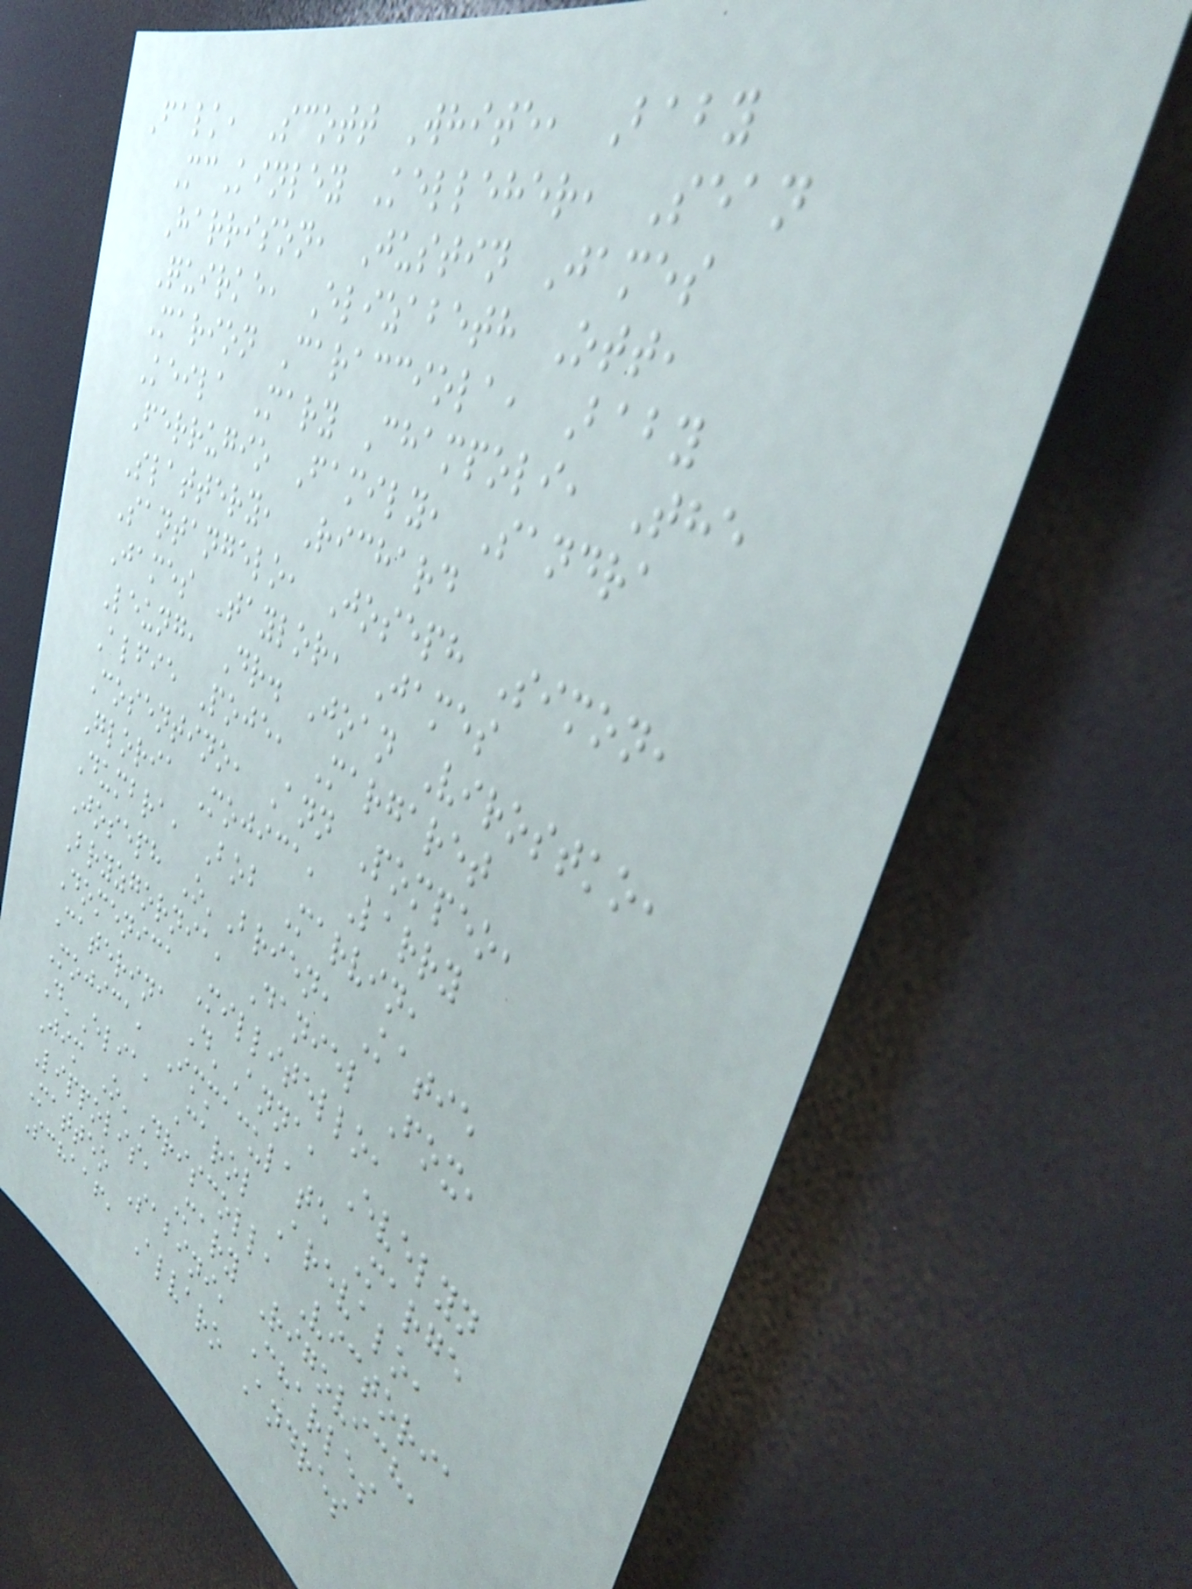Falk, Scott White, Baby
McKinley Kelleher, Sean
Harrison, Justin James
Quirke, Elizabeth Ott,
Marion Caracciola, Baby
Keila Mary Champoli, The
Ferrugio Family, Sandra
Slattery, Richard
Santangelo, Joseph Simon,
James Taylor, James
Leung, Dr. Joan Virostko,
Alfie Poje, Margaret
Cosentino, Ann Pompeo,
Gloria Mojica, Larry
Dumbra, Bob Marvin,
Joseph O'Brien, Katie
Bryzgornia, Daniel Fox,
Domenica Millitello,
Caterina D'Anna, Evelyn
Mojica, Immaculate Marge
D'Elia, Carol Arevalo,
Jim O'Driscoll, Victoria
Lippolis, Mary Rigovich,
Matteo Sabini, Charles
Schaaf, Alvaro Andres
